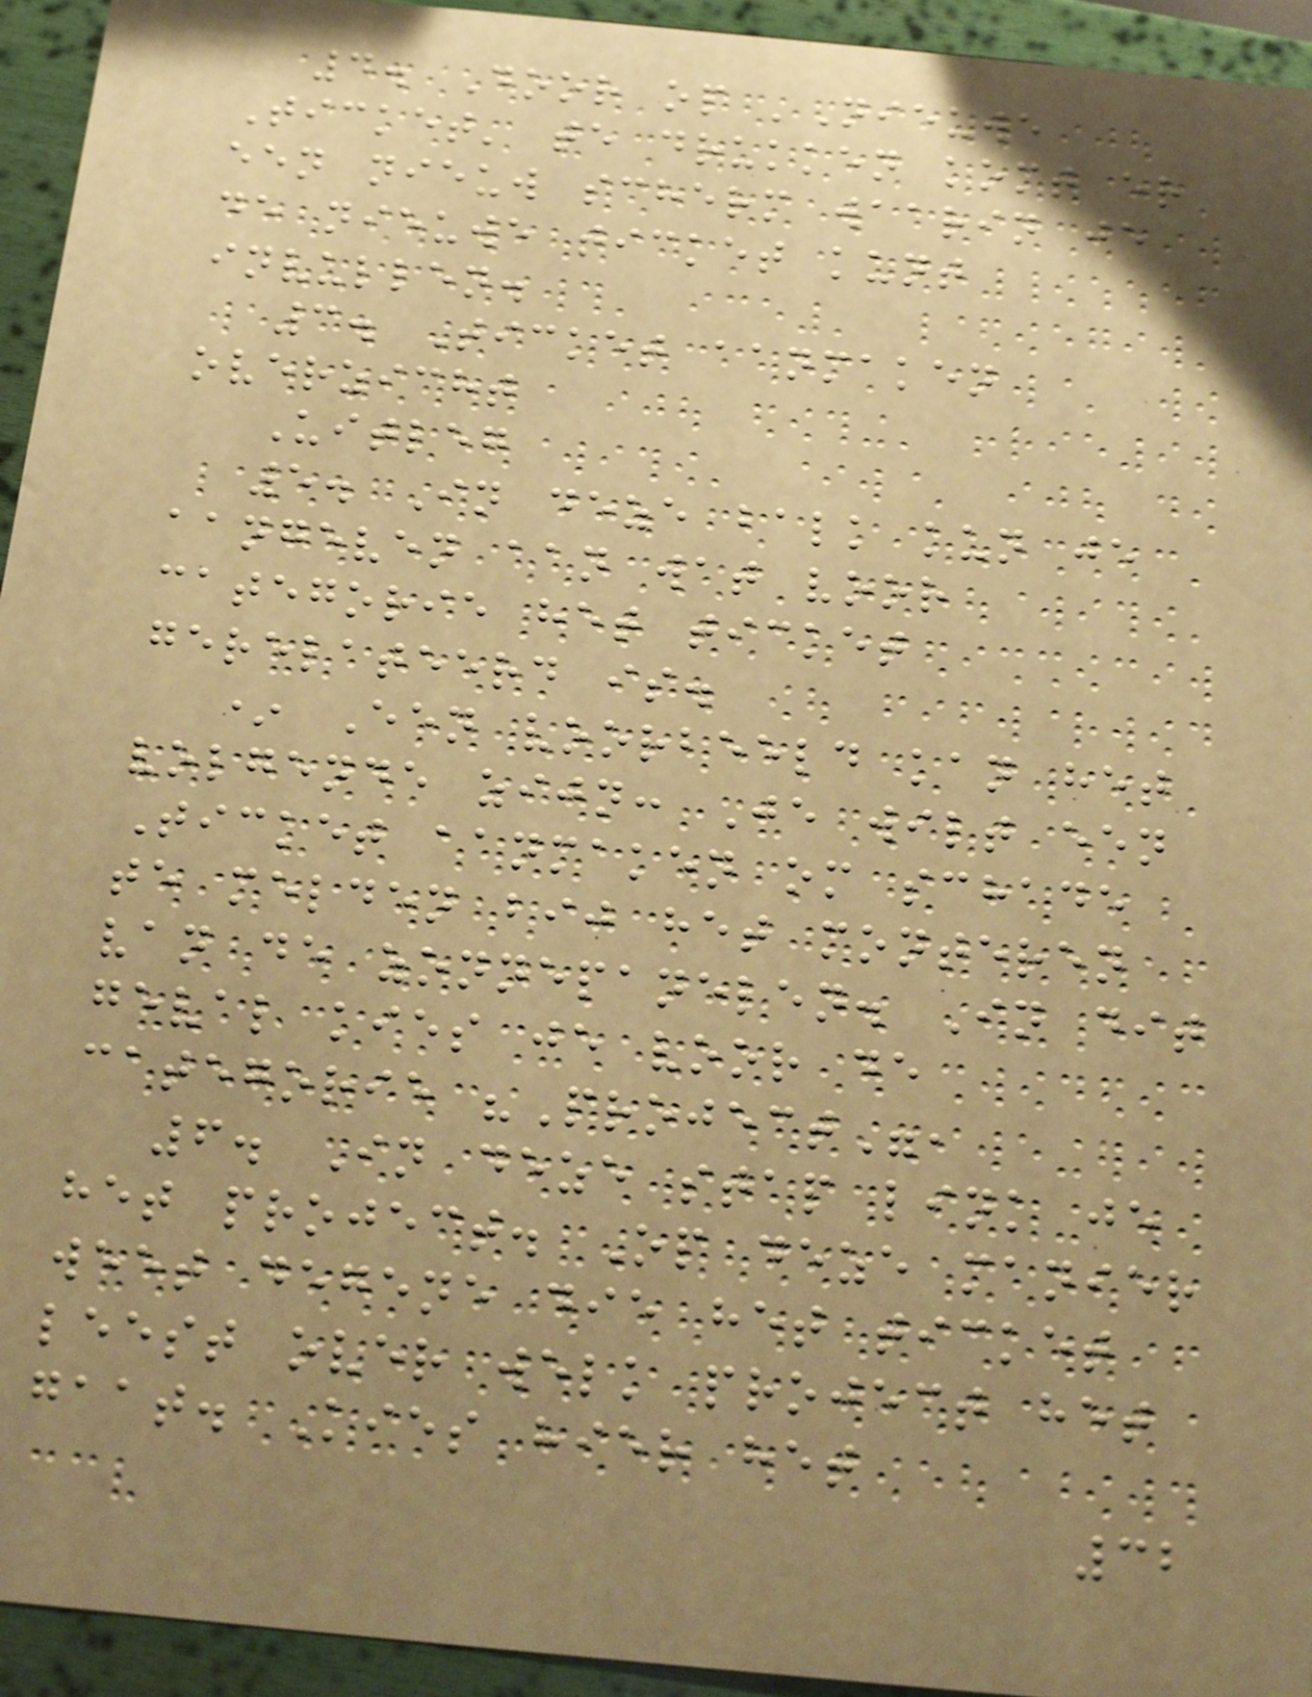4. Door op 'Nieuwe
Ticket' te drukken komt er
een nieuw scherm waarin je
de nieuwe ticket kunt
invullen.
3. Ticket aanmaken
overzicht
Uitleg
5. In deze balk kun je
aangeven aan wat voor
categorie het ticket
gerelateerd is.
* Een voorbeeld kan het
volgende zijn: Je wilt een
Ticket aanmaken om schade
te melden bij het monteren
van de zonnepanelen. In dit
geval kies je voor de
categorie "Project",
6. In deze stap link je
het project. Op deze manier
weet degene die het ticket
leest over welk project het
gaat. Kies hier het
32
